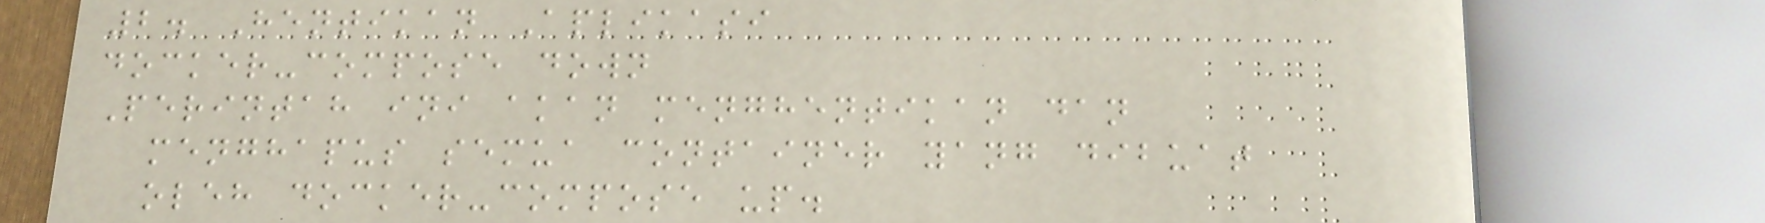2. Hentikan Aplikasi
docker-compose down
Perintah ini akan menghentikan dan
menghapus semua container yang dibuat
oleh docker-compose up.
